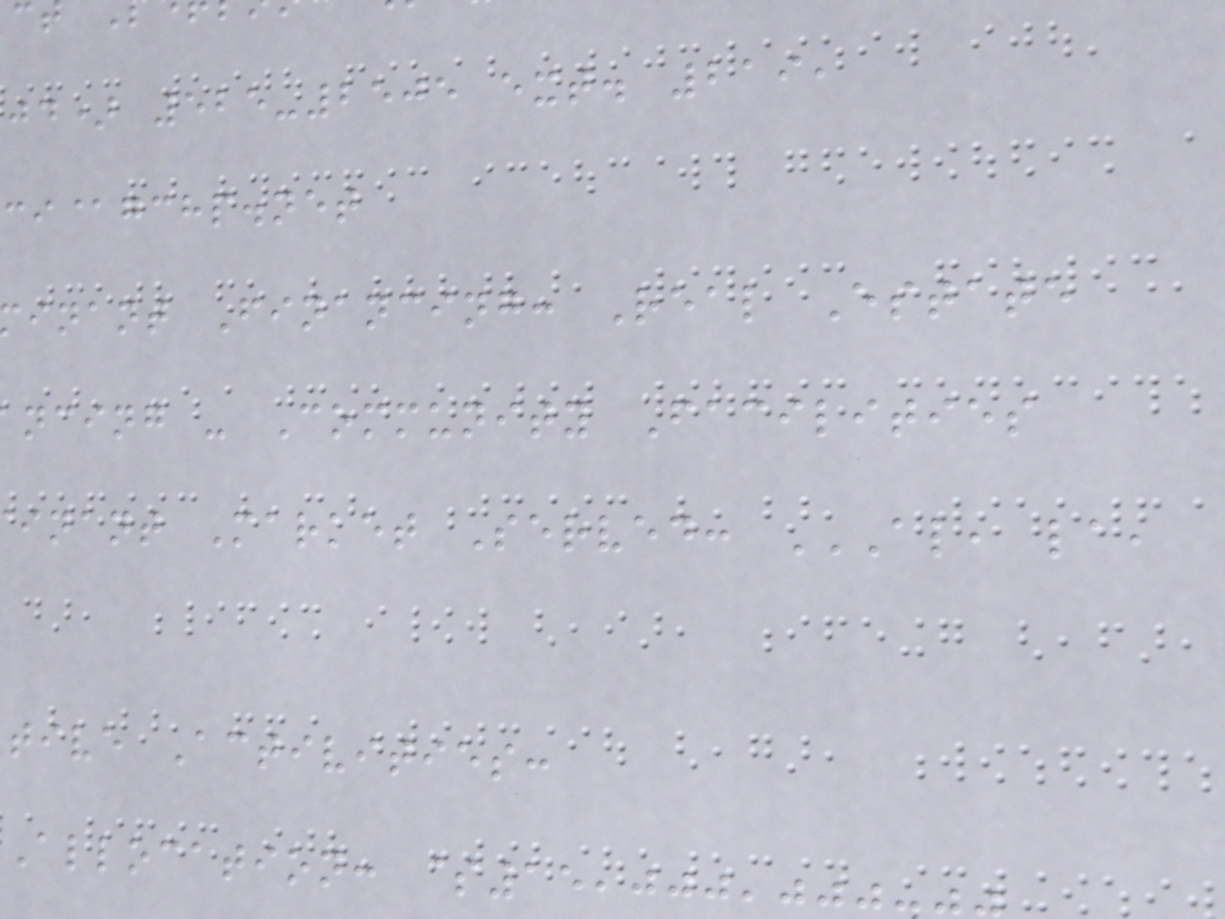jd) 525-2505 ext. 219,
ci@gchp.net
inant Financing: Real Estate
ncing - Community Facilities
tive Activities:
Allocation: $15,000,
